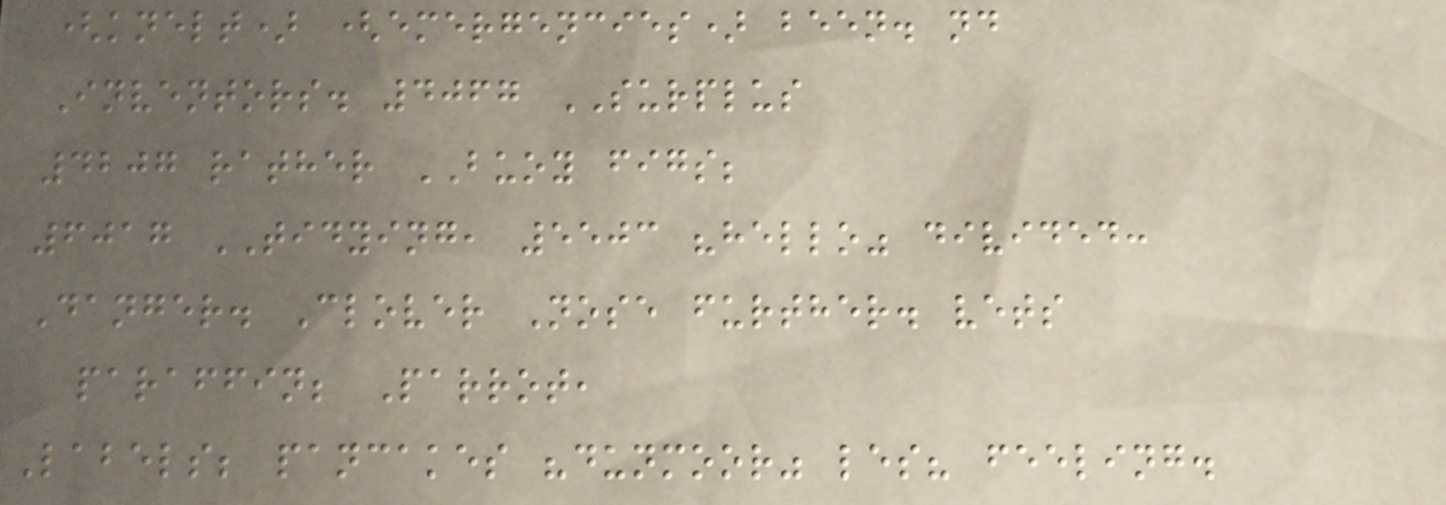(knelt) (emergencies) been. nd
Inventors. 4067 SURPLUS
4207 rather BUOY figs;
6017 TIDYING, 5503 "hello" divided:
Danger. Clover Nose further. vets
paraffin; Parrot,
Labels; pancakes "dunmoor" les? feeling.
